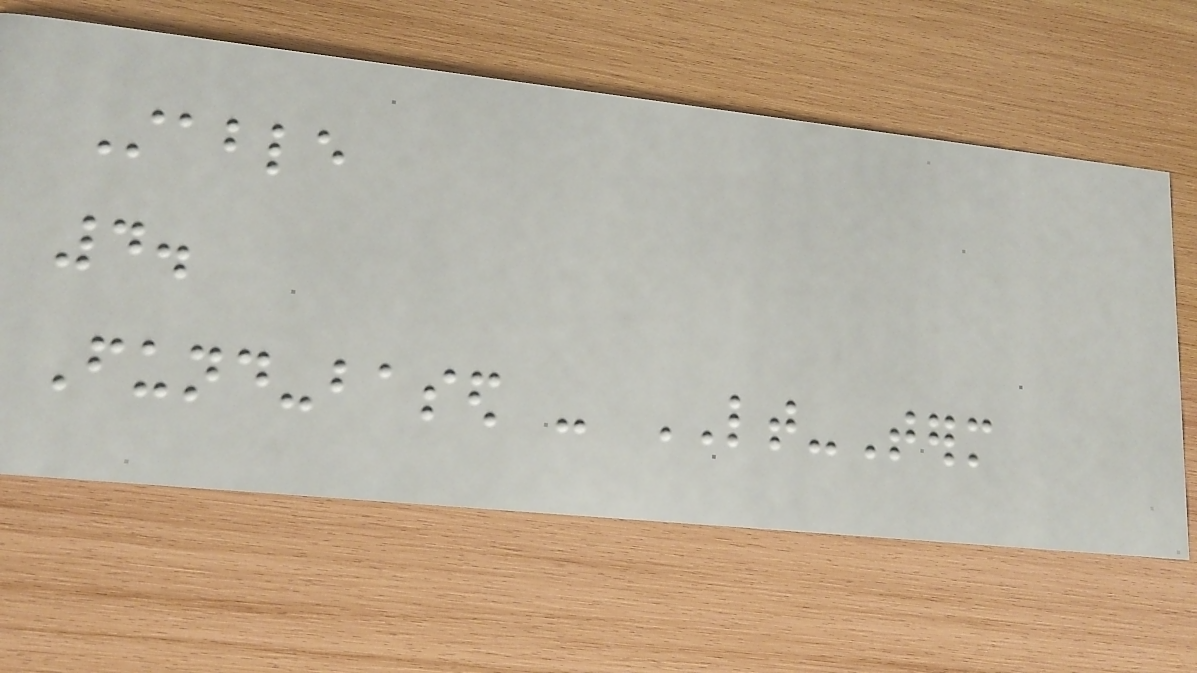Stable
4.
Fund-based - LT-Term
